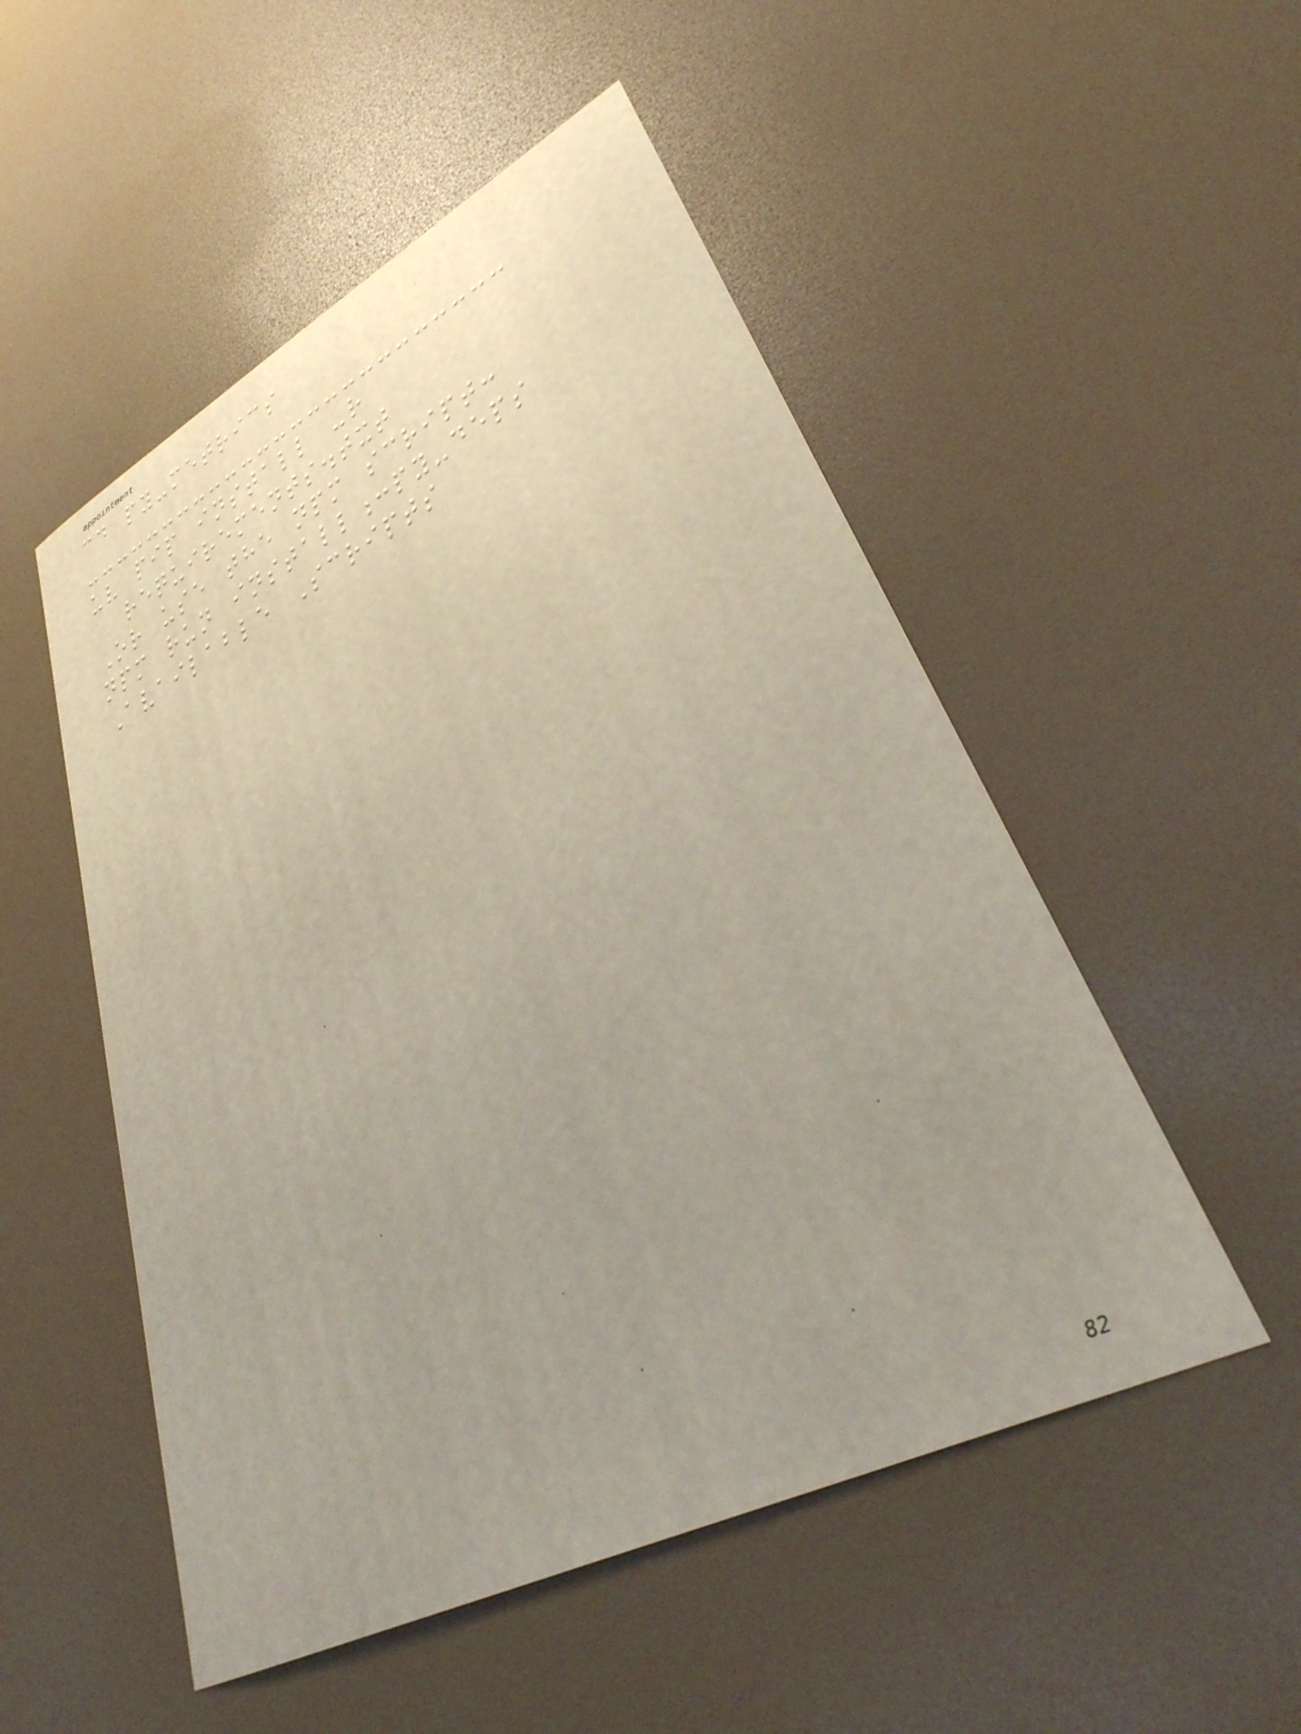cd py-metrics
uv pip install -r
requirements.txt
Or use the npm script:
npm run install:py-deps
Available Scripts
